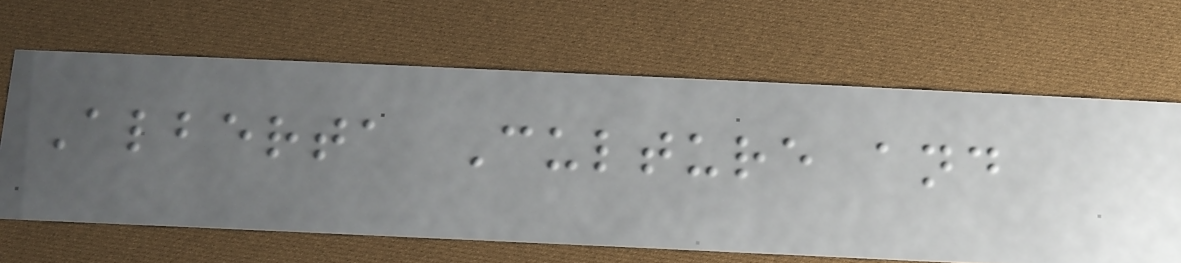Alberta Culture and
